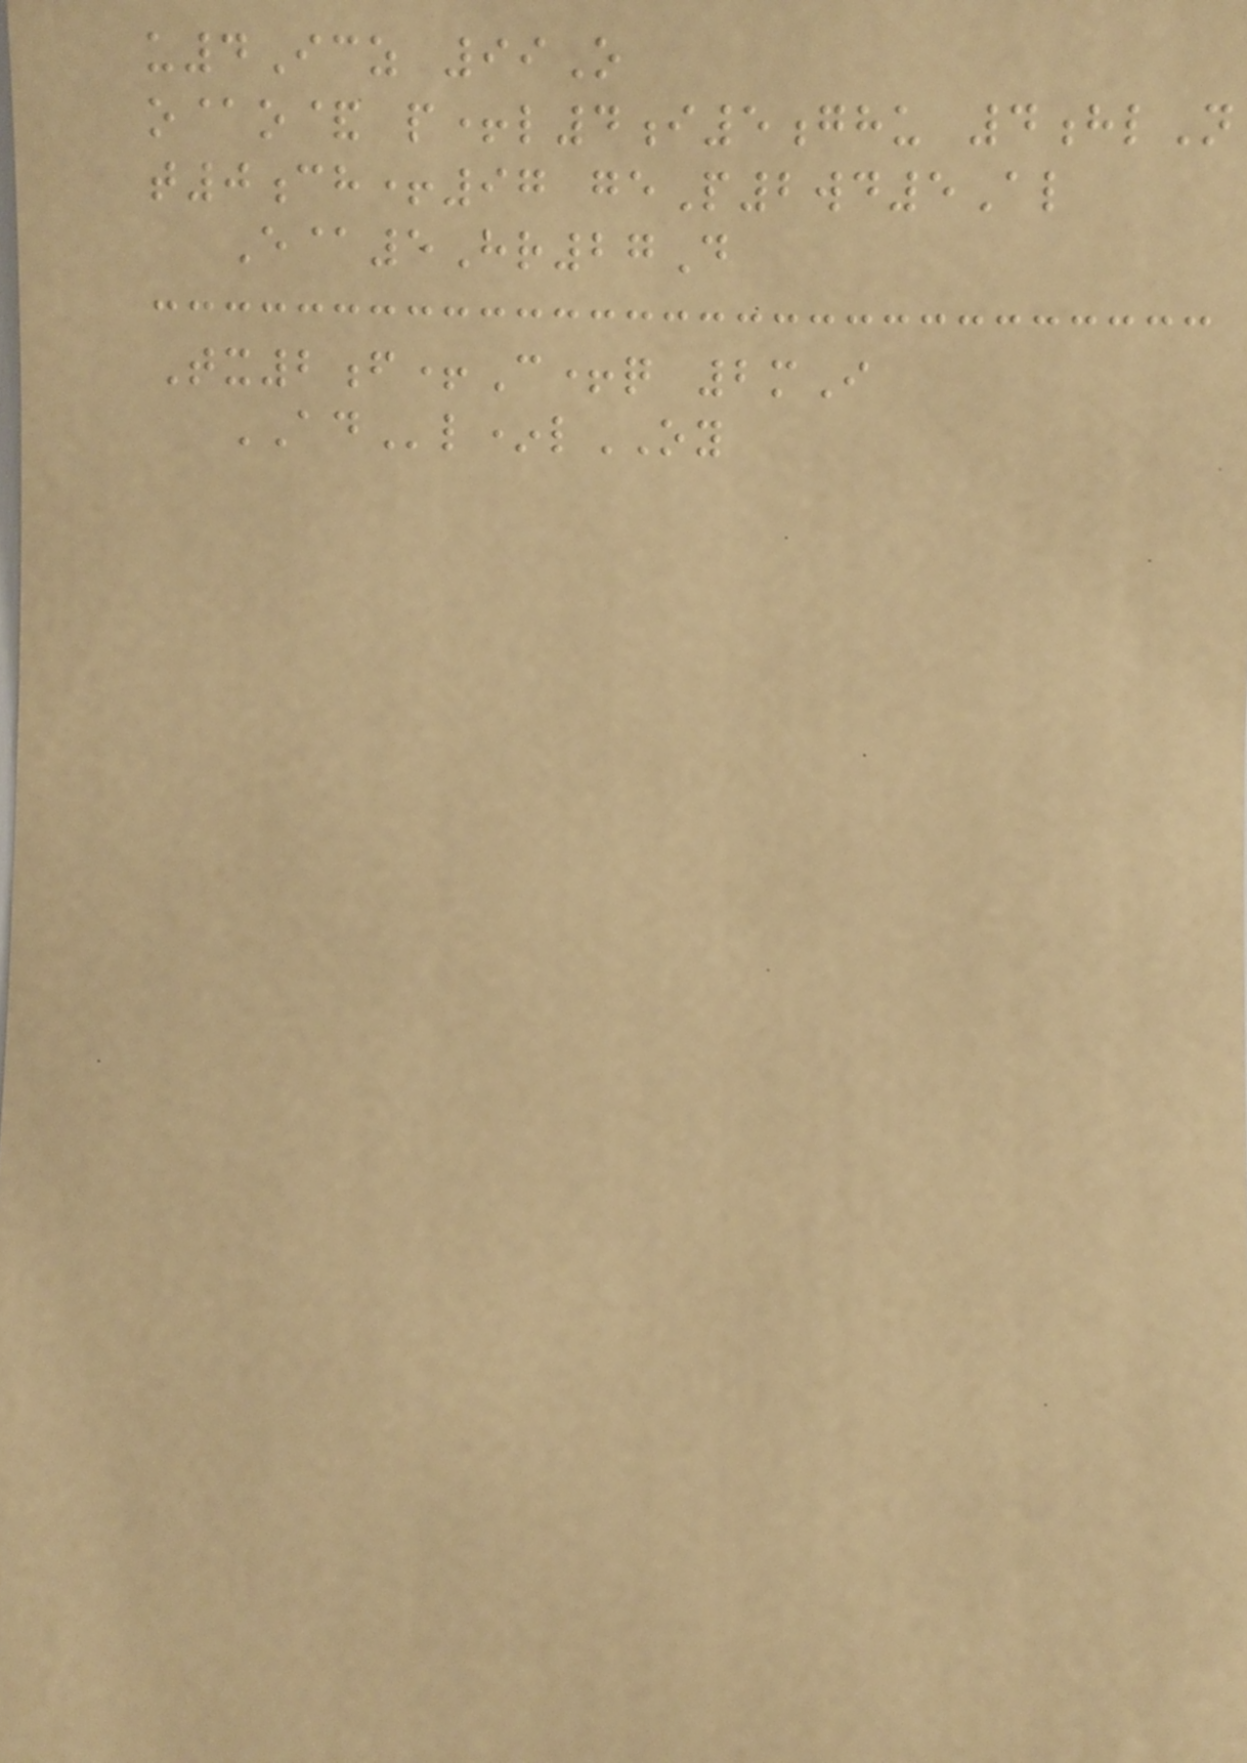u4Icz 99O
o@o& p+l4i5ghu 4hlN
t0ch+97 geP2wd5Al
E@5Hr27D
Tx2f+C+q 2mI
ADl*lOY
